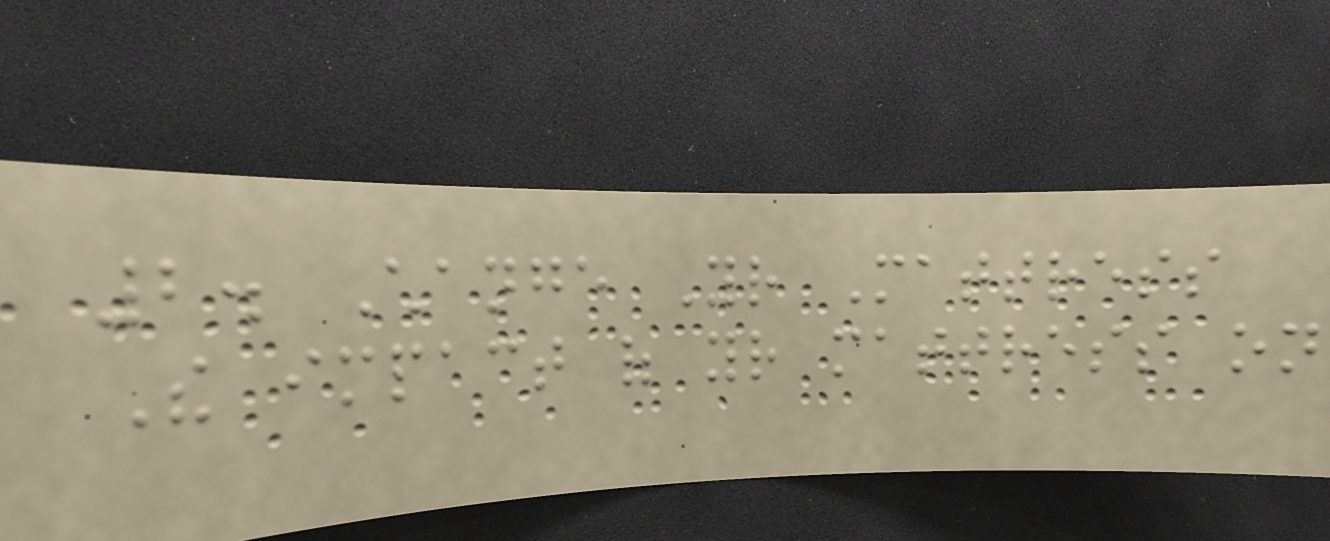2. Change Your Mattress
The impact of your mattress on
